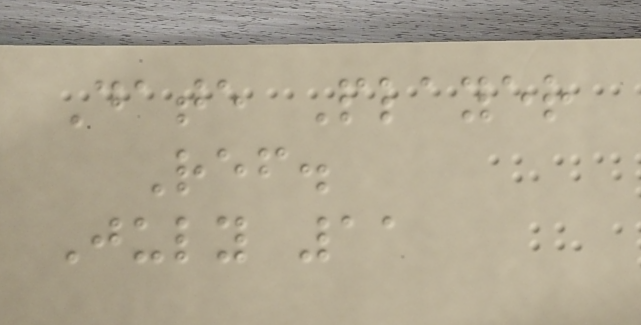Date Player
Ref.
July 11
